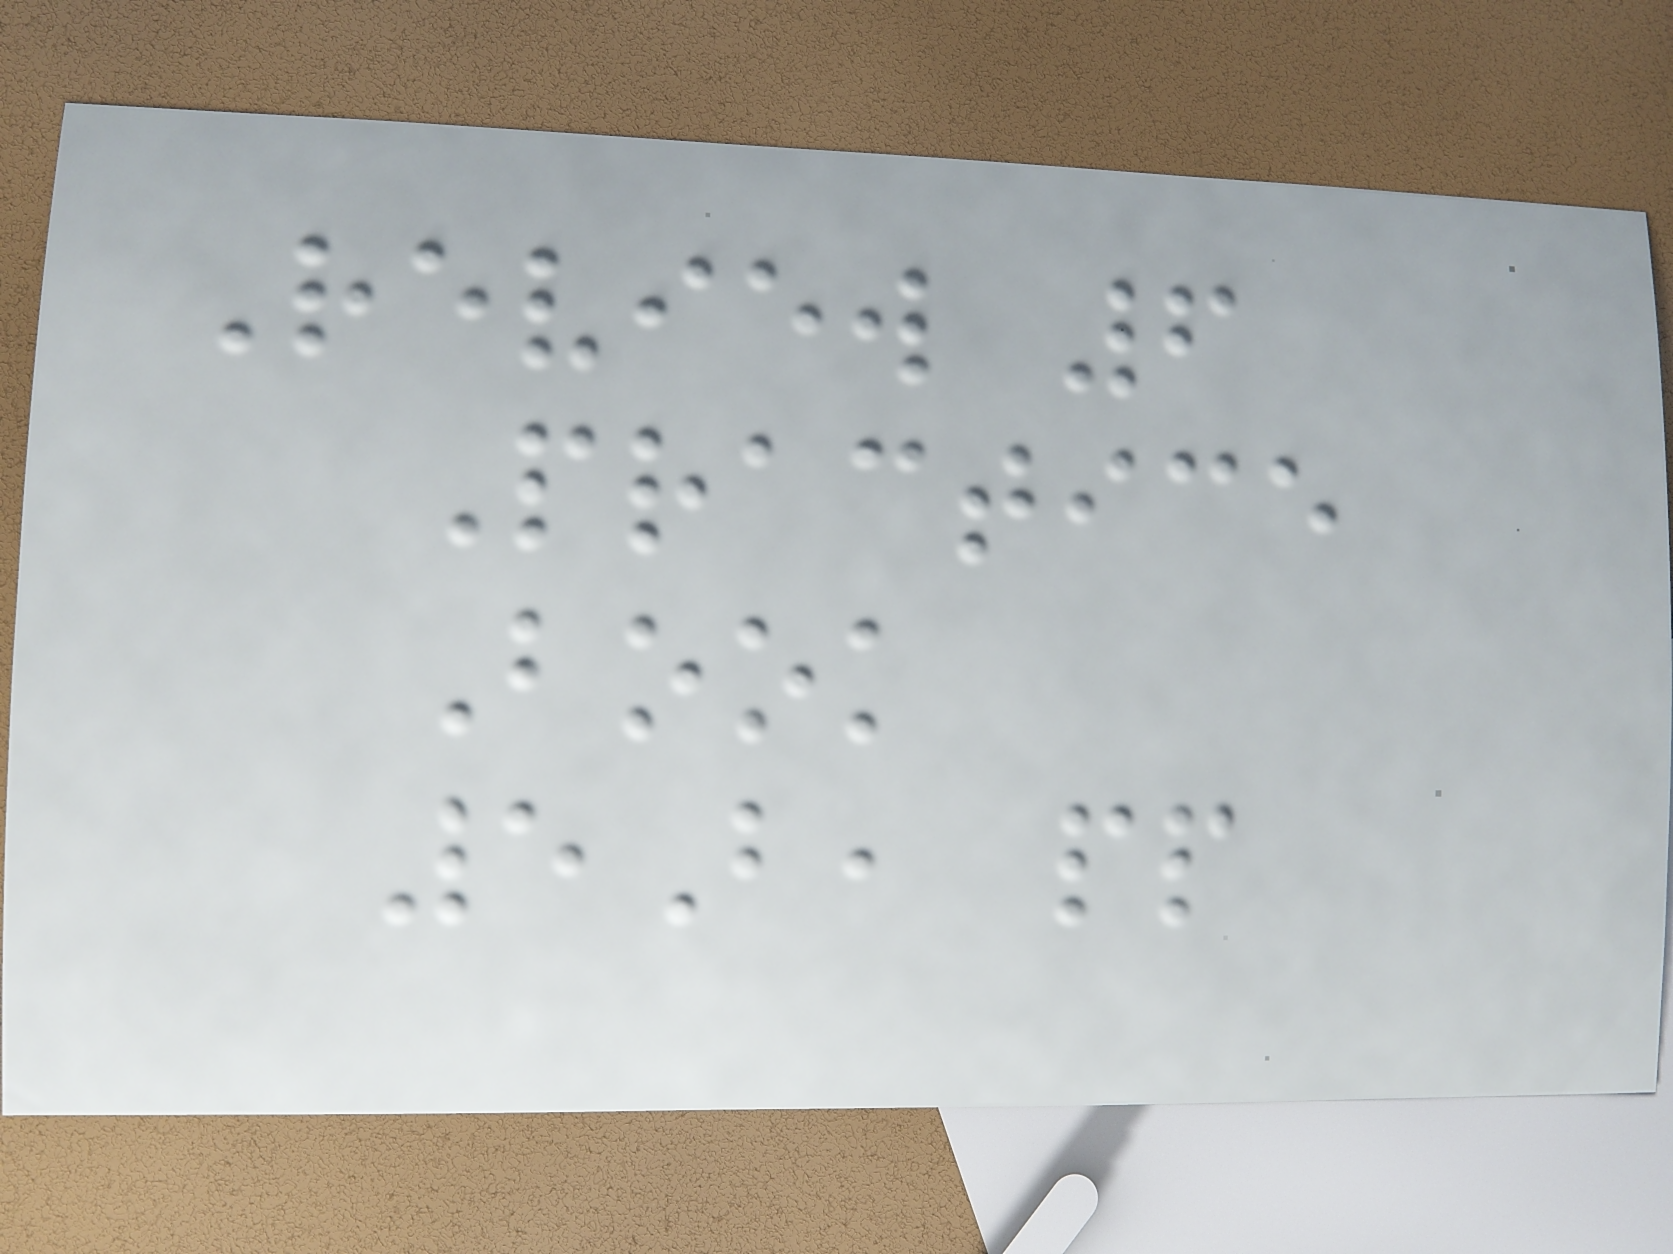Review 6
Practice
Book
5B, pp
